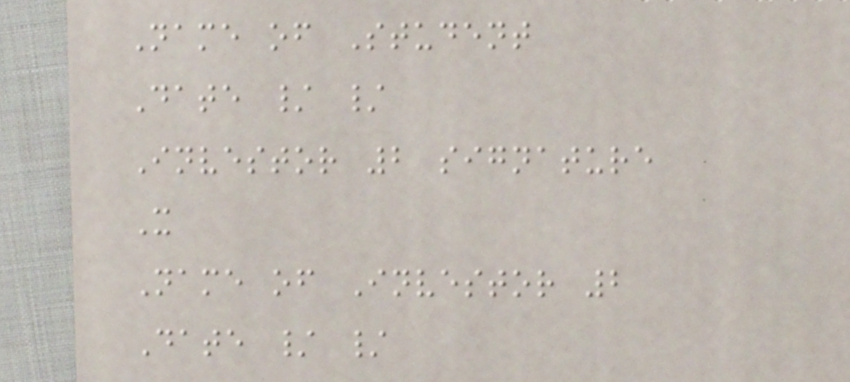Name of Student
Date / /
Investor 2 signature
X
Name of Investor 2
Date / /
